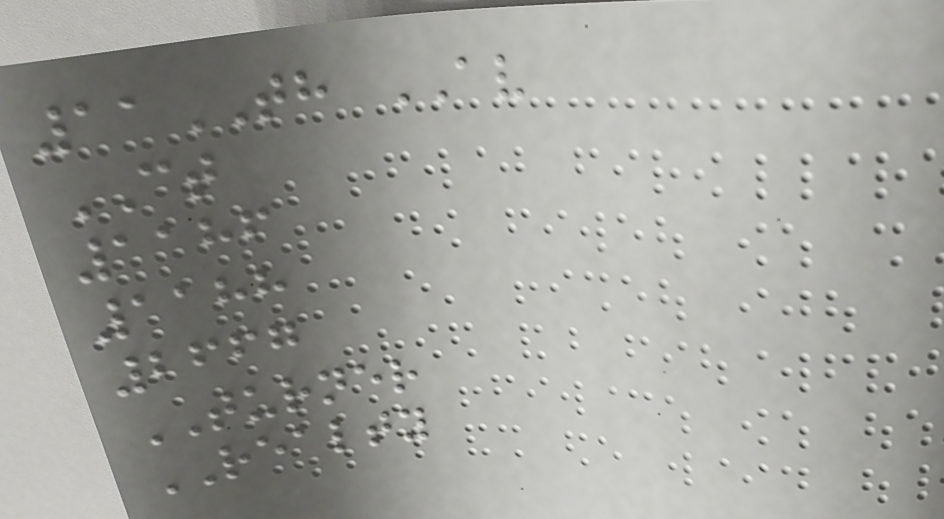11TH AV
CT
1186
1188
2667
TURNER
REALTY
